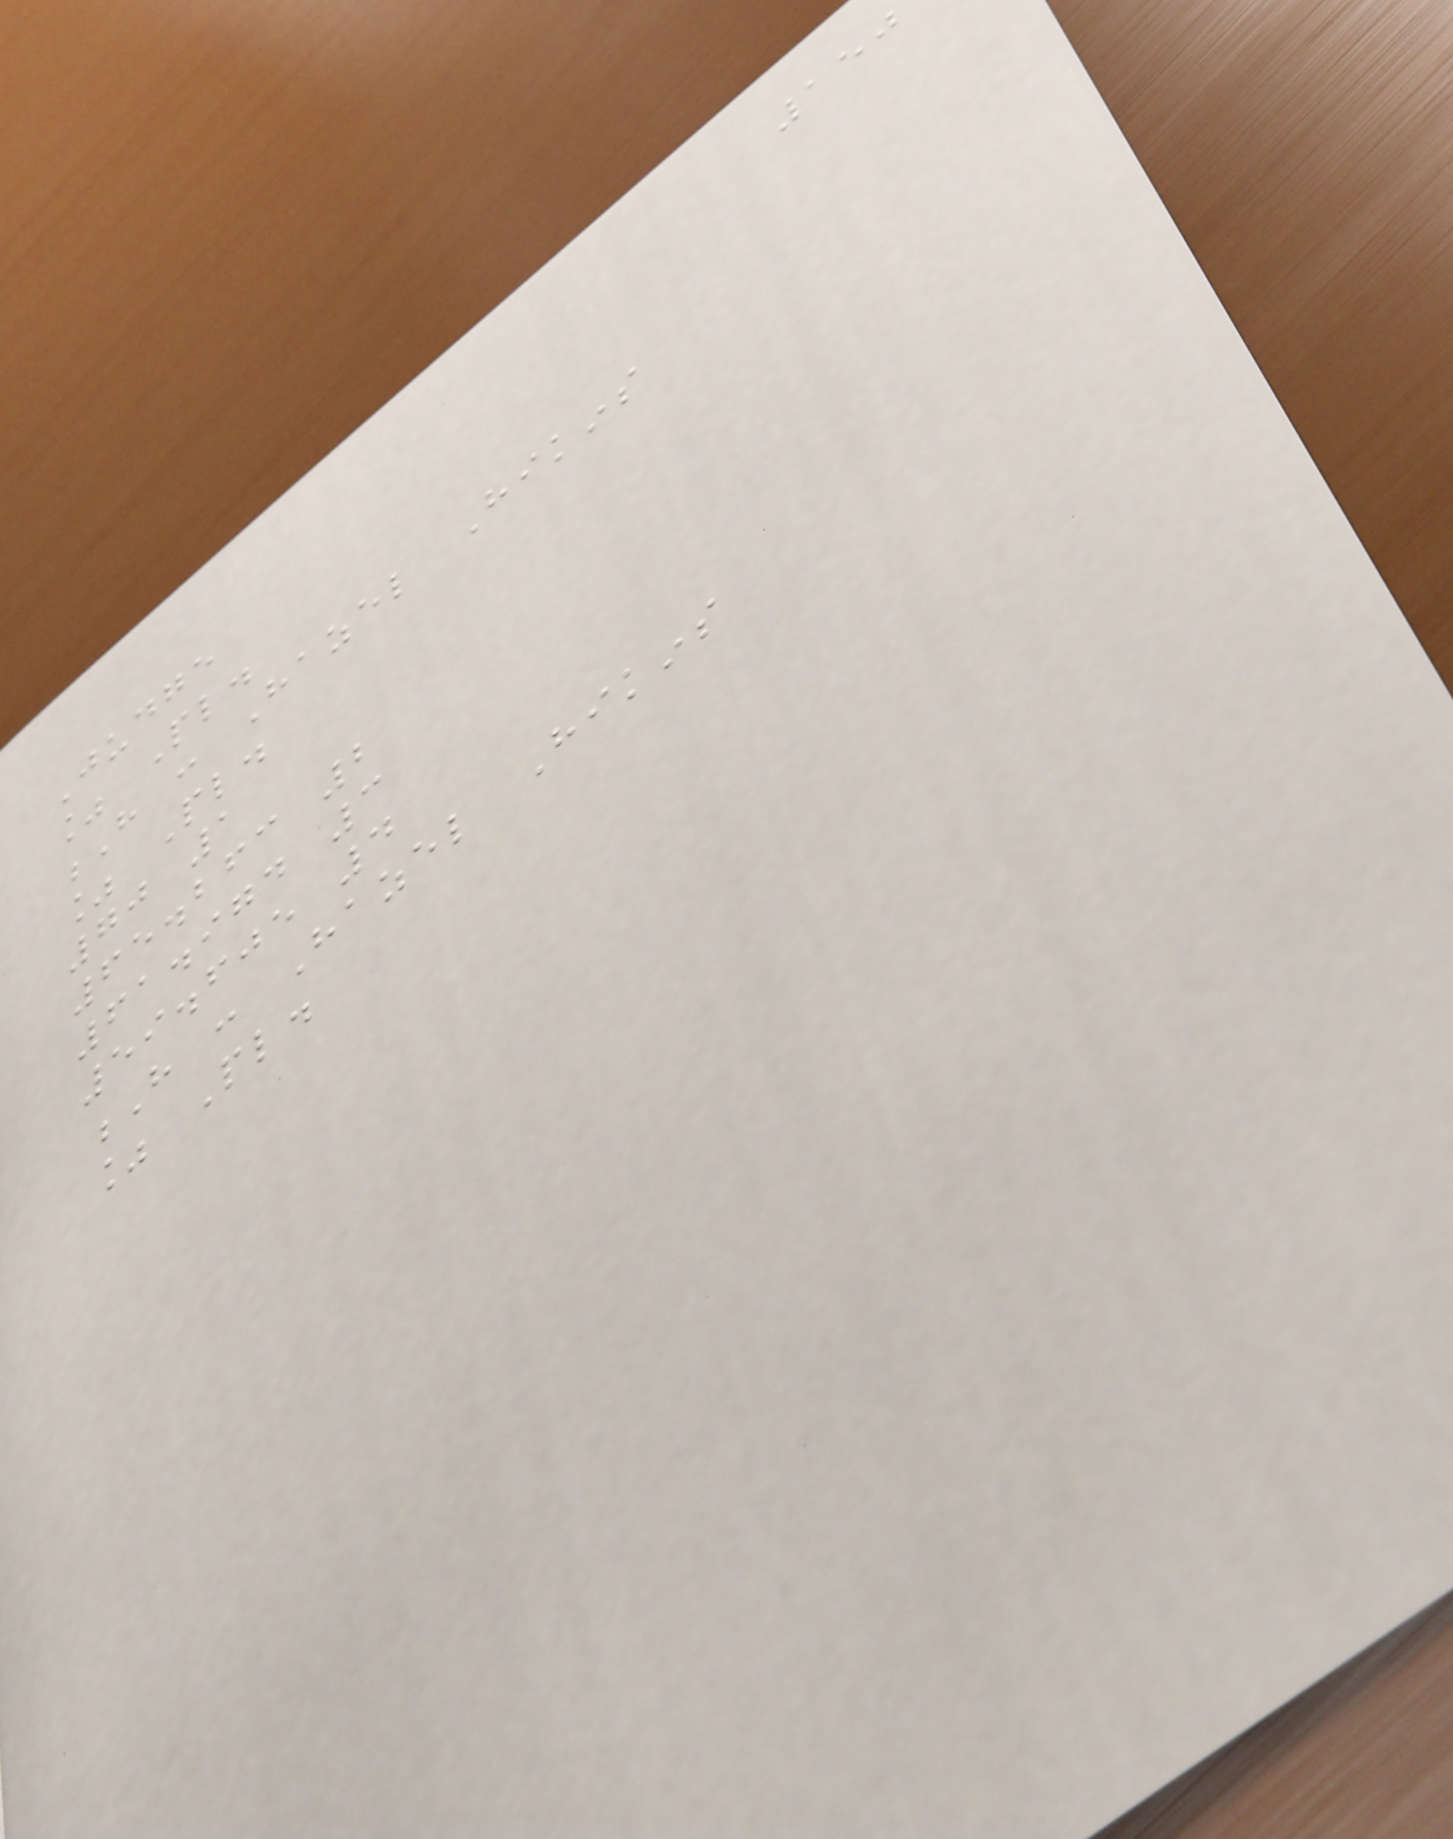150
Judge
% Pl.
H : Hazel Hikins
% Pl.
70 1
65.263 2
61.974 3
59.605 4
H : Hazel Hikins
% Pl.
